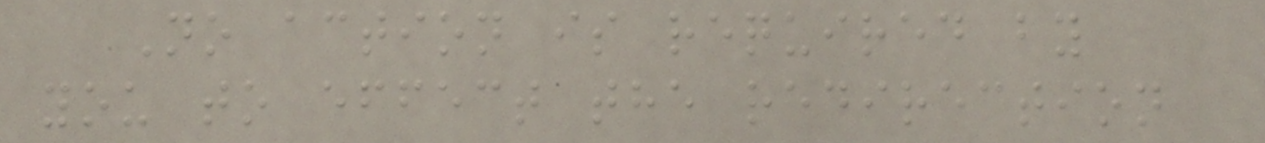No action is required by
you to effect the redirection
